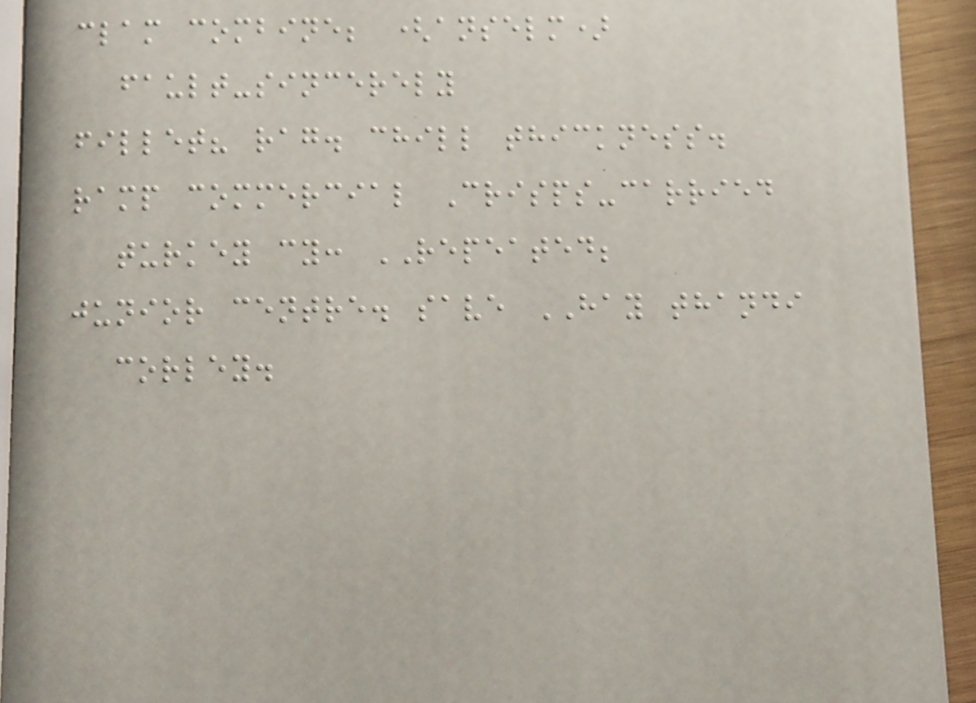clam combine; (anselm)
fault-sincerely
fillet? rag. chill thickness.
ramp commercial Crisps-carried
turkey cy: REPEATED;
junior centre. save HAY thandi
corley.
